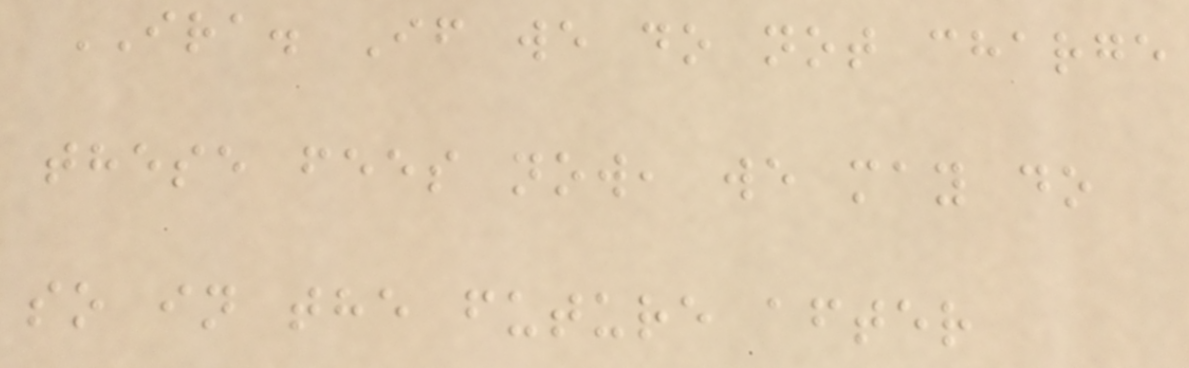IRA. If we do not charge
these fees now, we may do
so in the future after
